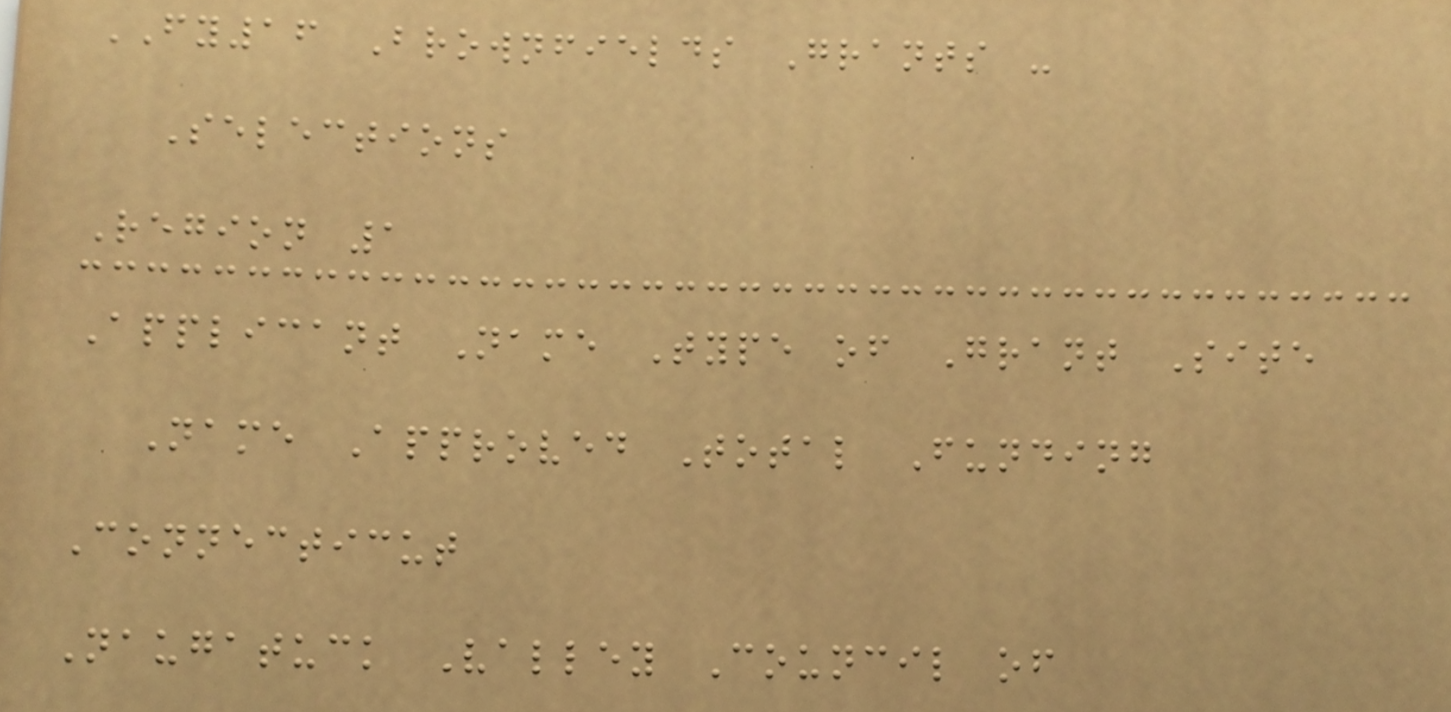FY16 Brownfields Grants -
Selections
Region 1
Applicant Name Type of Grant Site
Name Approved Total Funding
Connecticut
Naugatuck Valley Council of
